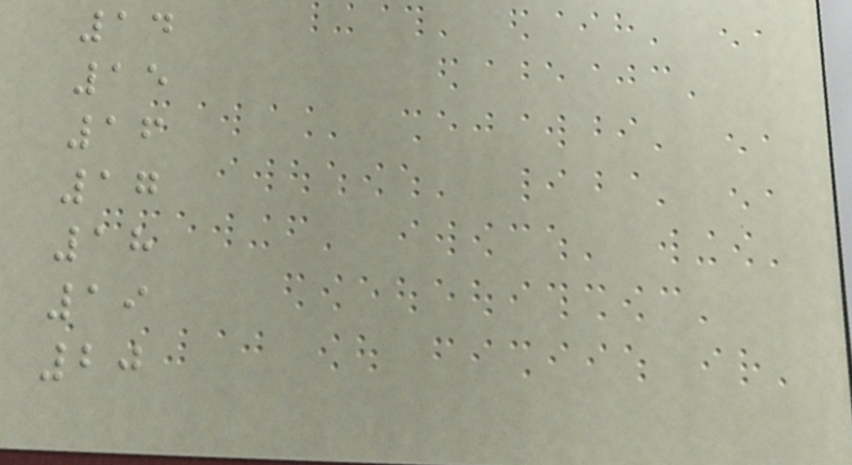14
15
16
17
18
19
20
